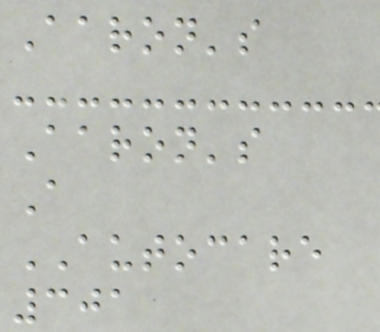Aaron's
Aaron's
A
AUTOCARE
301
